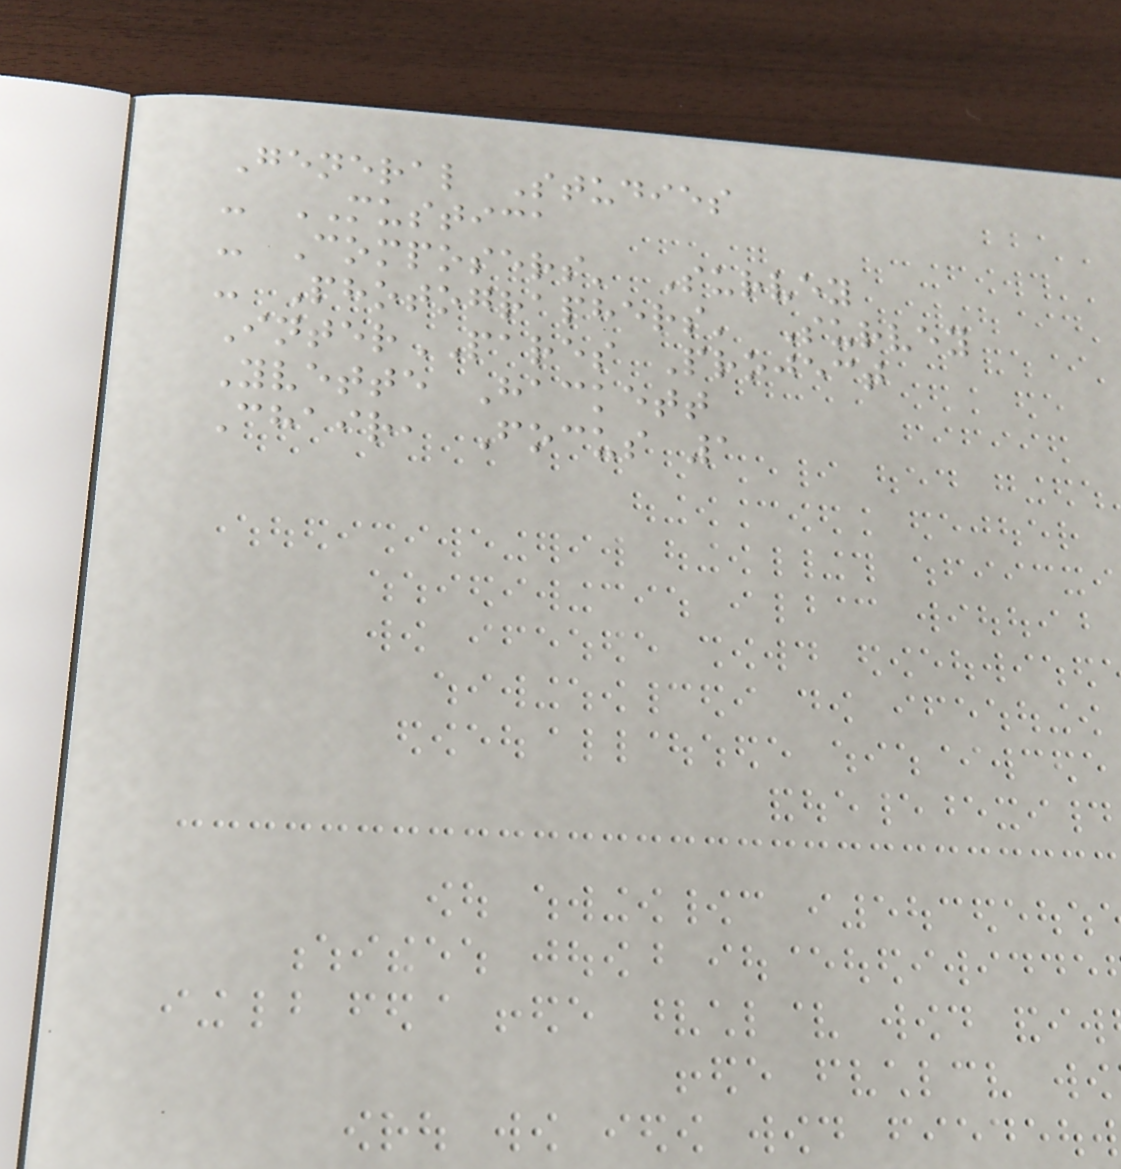General Studies
- MUSTICA
- Composers' Survey
- Photographers' Survey
InterPARES Project
Yvette Hackett
Chair, Focus 1
